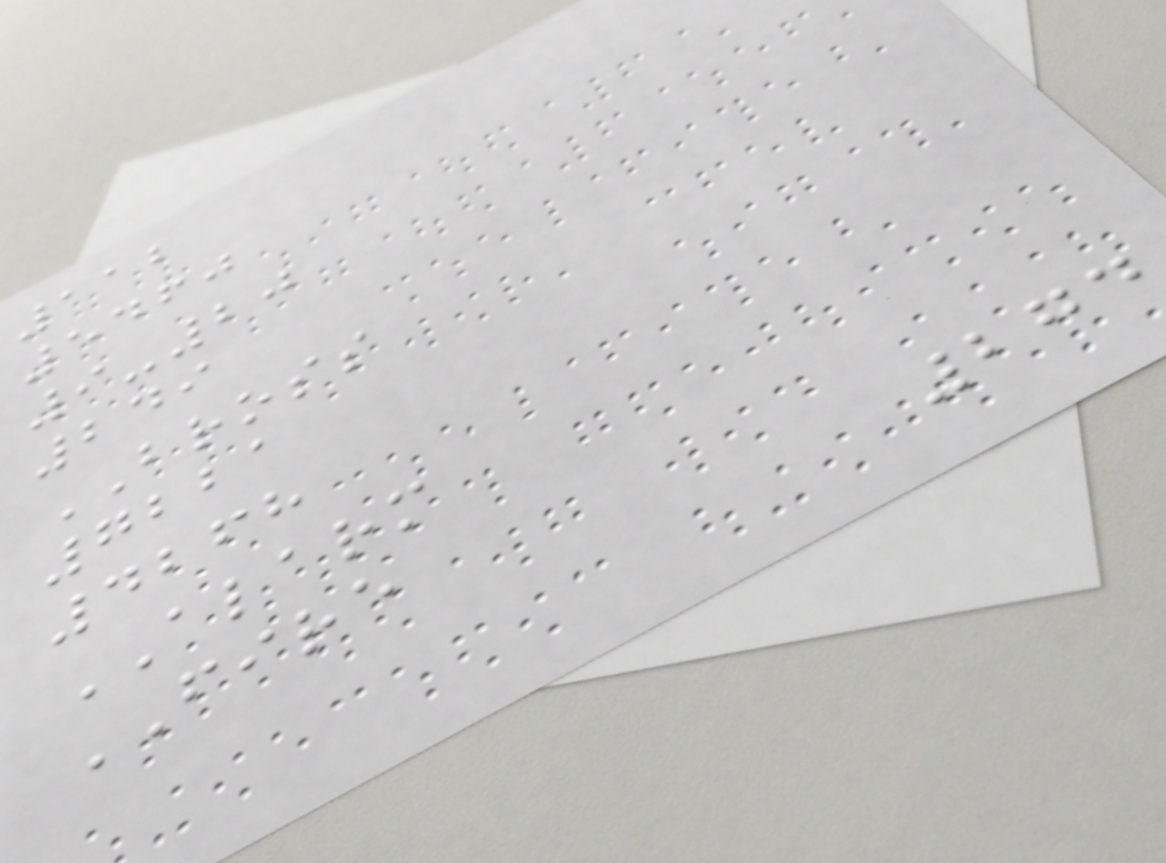112
5460
9-20
249
BROSS
7221
4268
ALARM
FIRE
274
